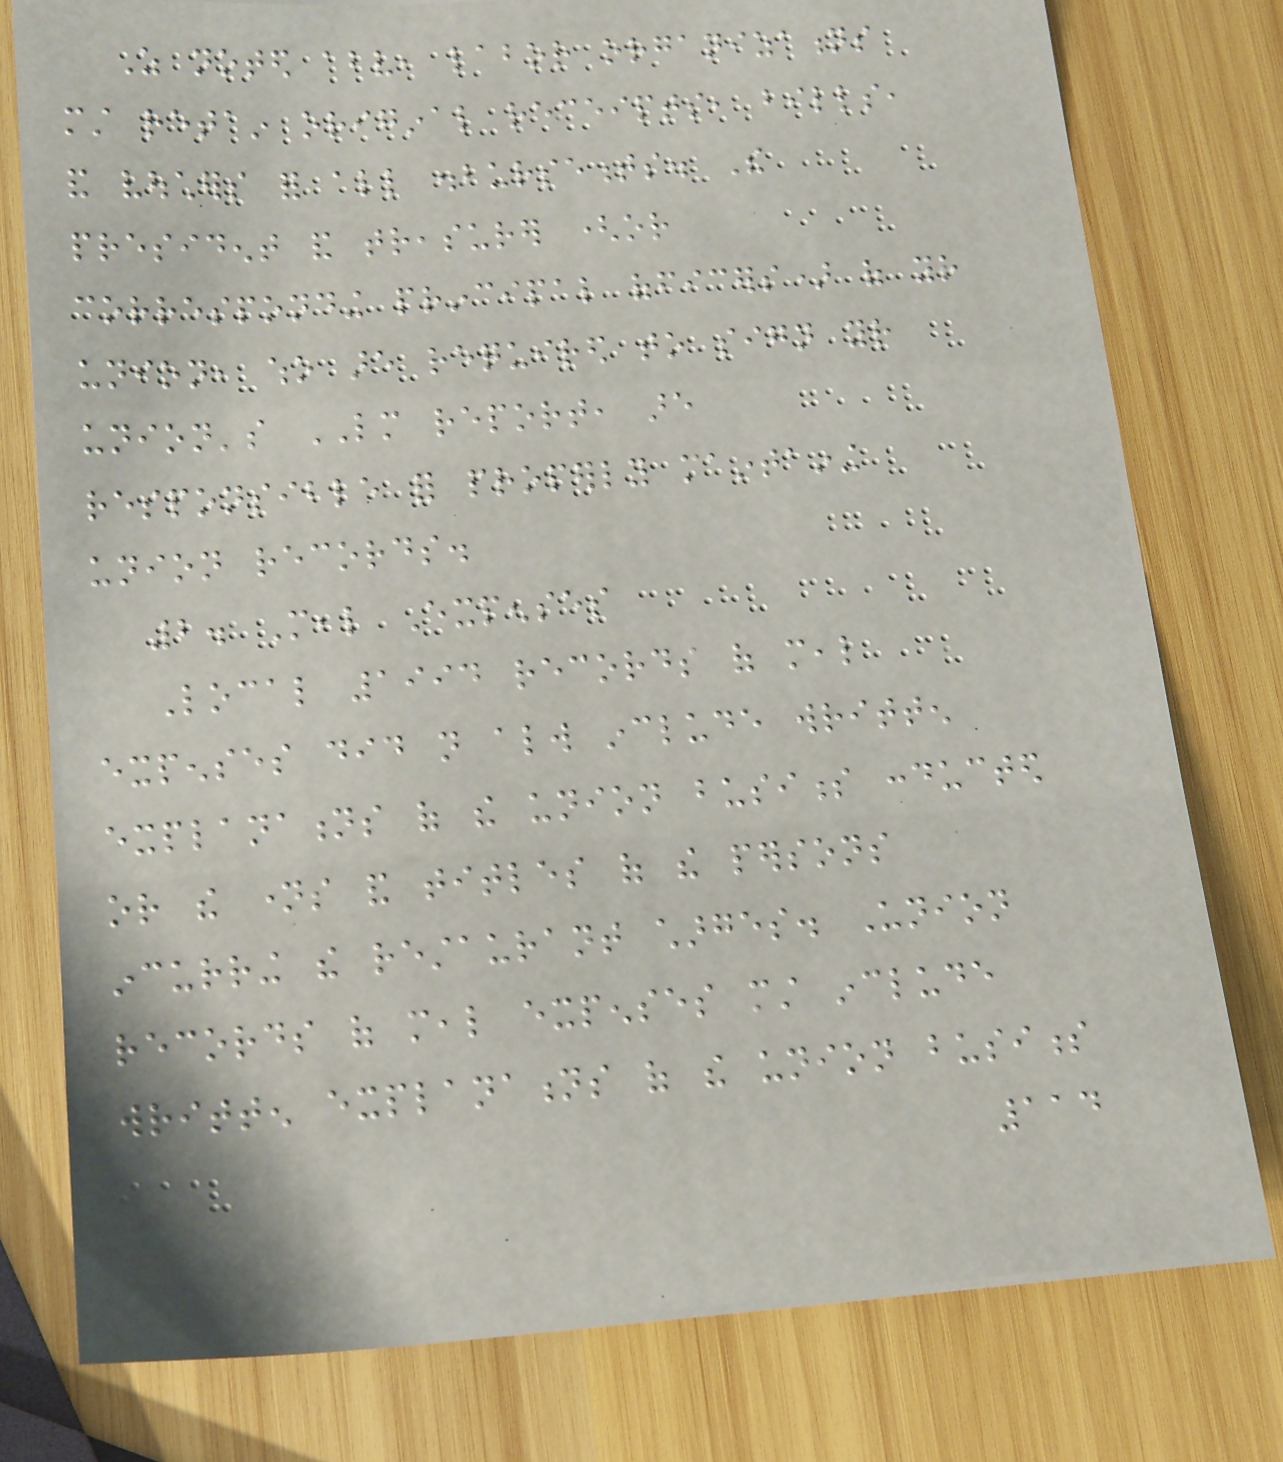As noted above, labor organizations
must retain original receipts, bills,
and vouchers for all disbursements. The
president and treasurer (or
corresponding principal officers) of your
union, who are required to sign your
union's LM report, are
responsible for properly maintaining
union records.
2. Meal Expenses
Local 1994 records of meal
expenses did not always include written
explanations of the union business conducted
or the names and titles of the persons
incurring the restaurant charges. Union
records of meal expenses must include
written explanations of the union business
114
